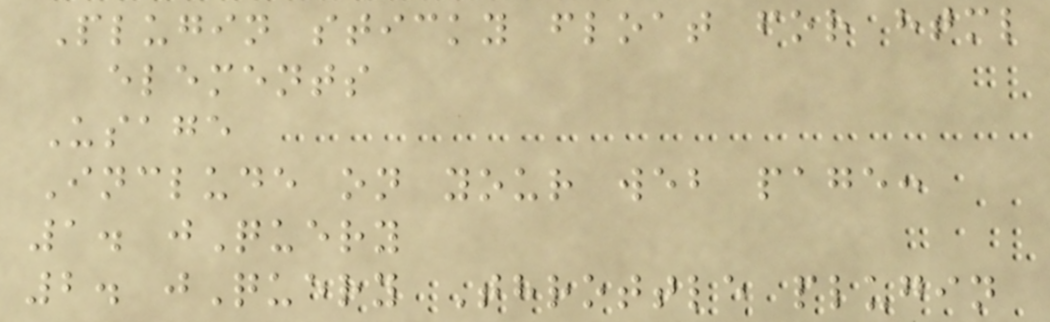Plugin sticky float for html
elements
Usage
Include on your web page:
1. jQuery
2. jQuery Throttle plugin
